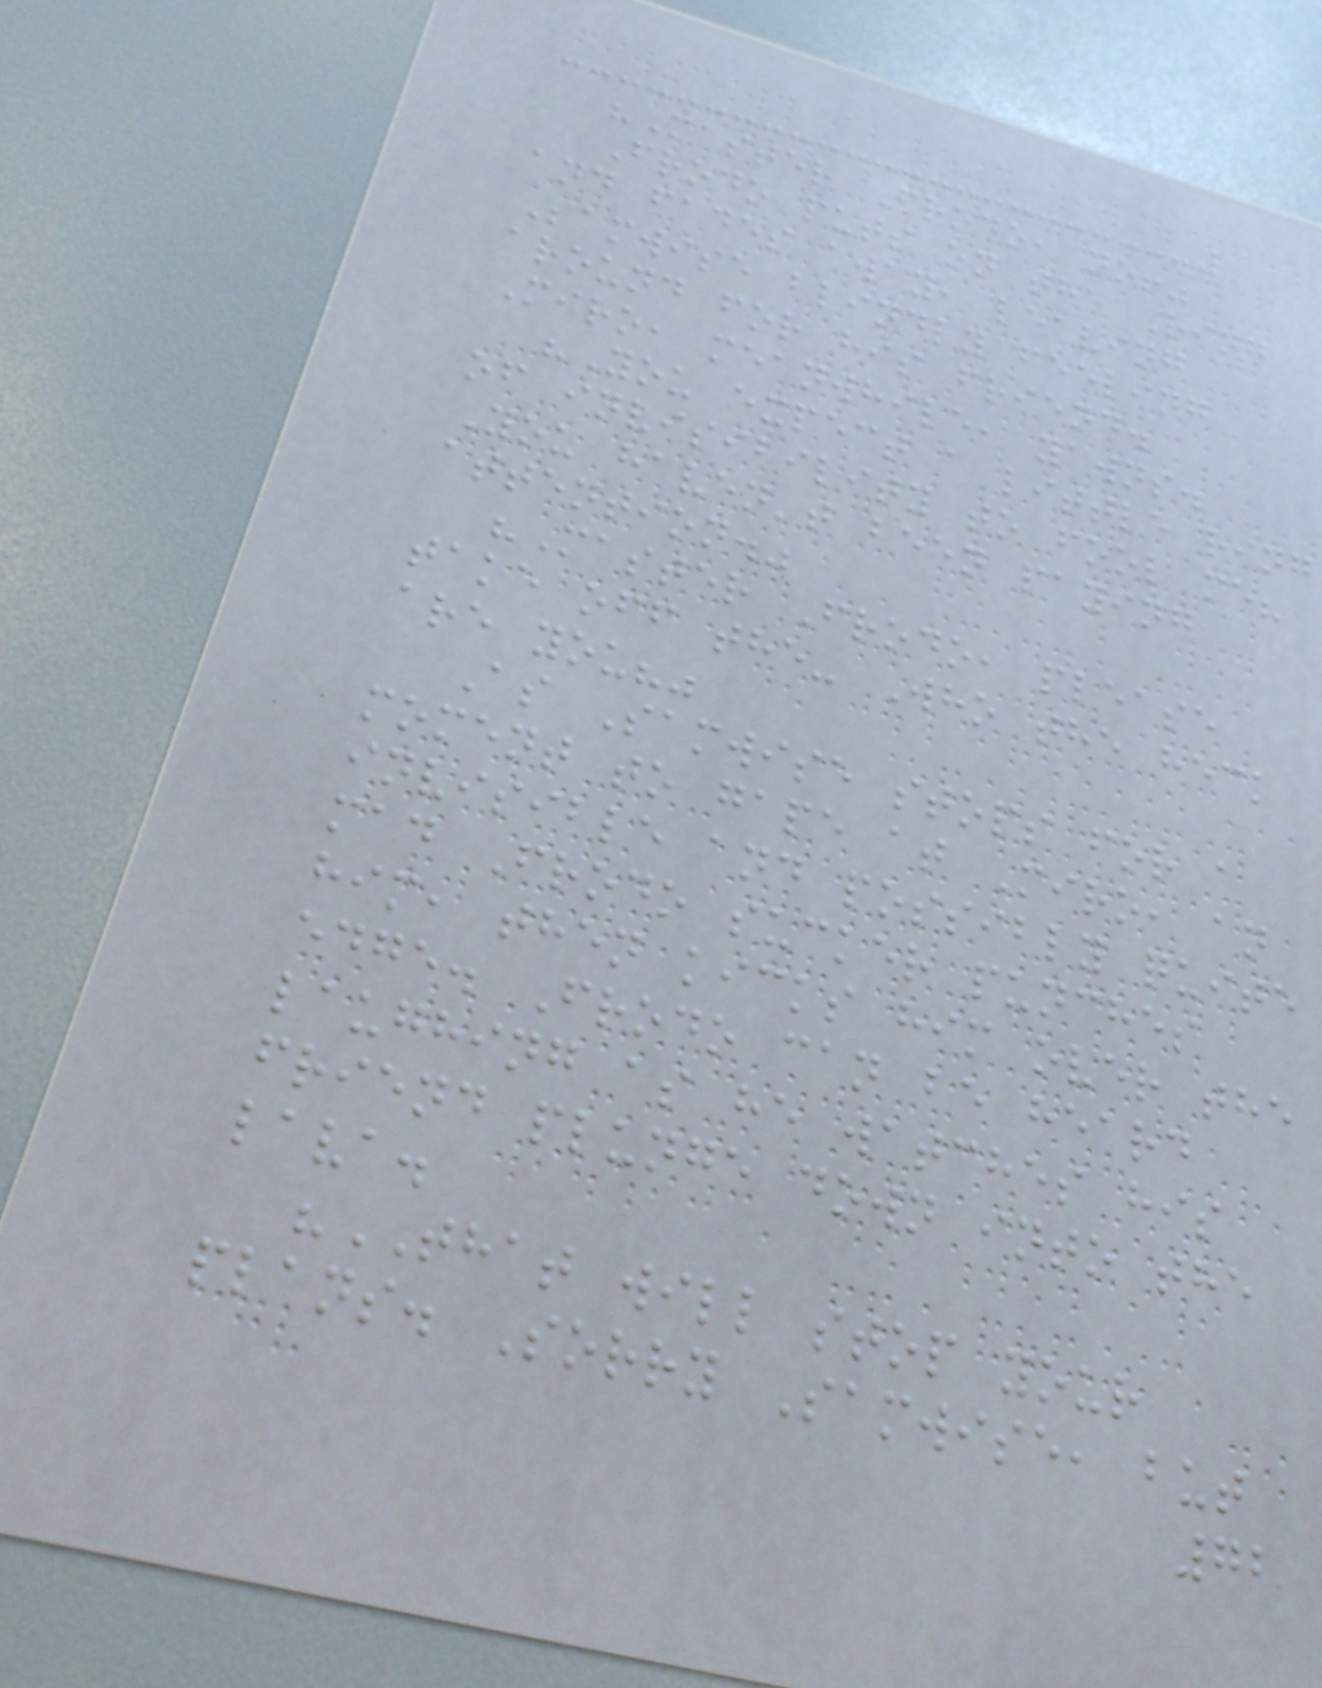"Master Frodo, no!"
Frodo puts on the Ring
and fades away, leaving
Samwise blindly feeling
around for his friend.
Miro, meanwhile, yawns.
"You expect a little ring
of invisibility to fool me?
You haven't been paying
attention."
"Master Frodo, please
take off the- Who the heck
are you?"
As Samwise stops for a
moment to gape at Miro, an
invisible and possibly quite
mad Frodo sucker punches
him, then kicks him over the
edge. Frodo can be heard
laughing as he watches his
friend plunge down into the
lava.
"THAT will stop your
plans. Sorry Samwise, but
72
